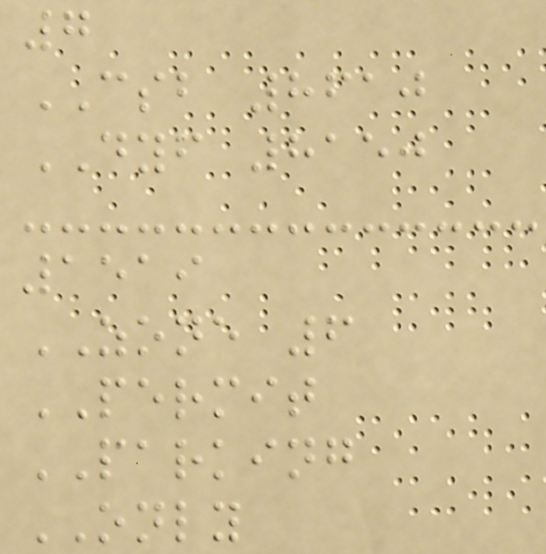7
CSB 8610
DYF 8150
1519
ZONE 6
PERMIT
PARKING
ONLY
